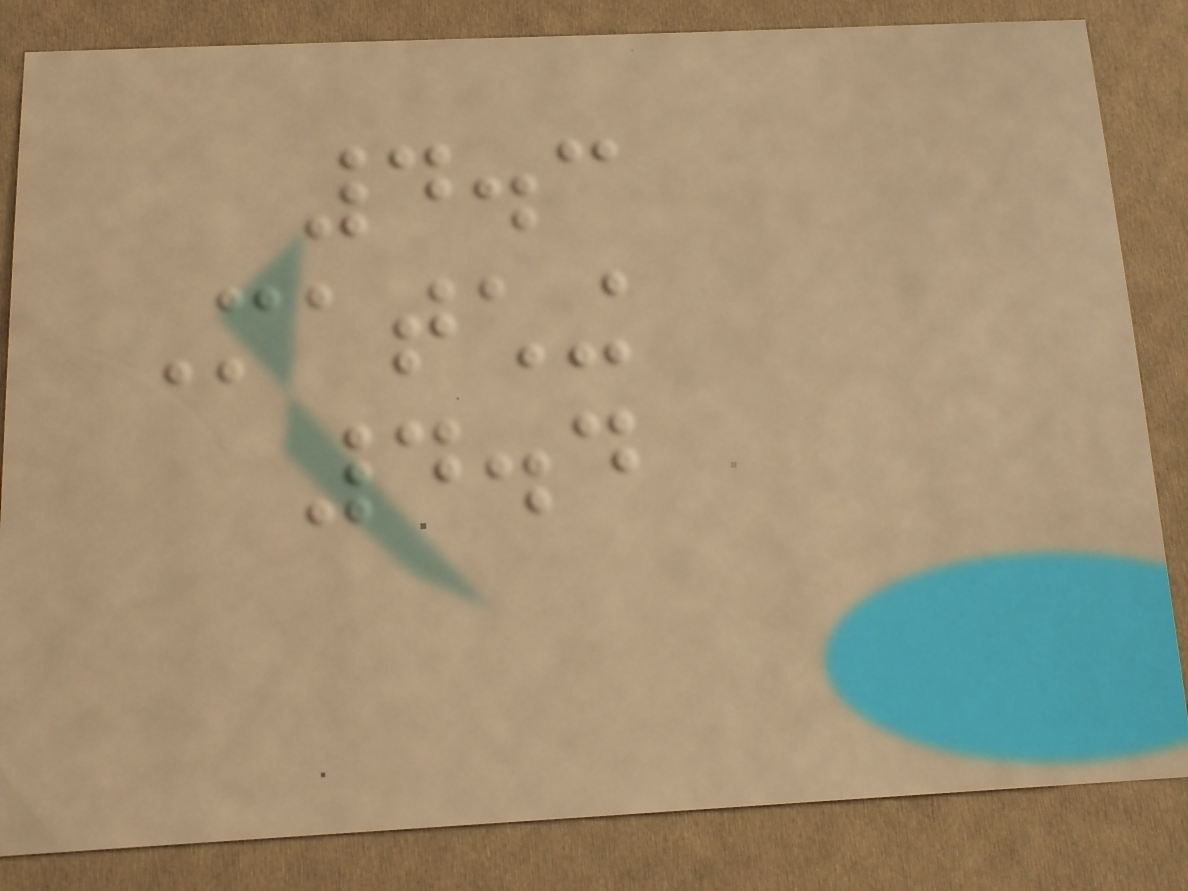4.3
Matching
4.4
